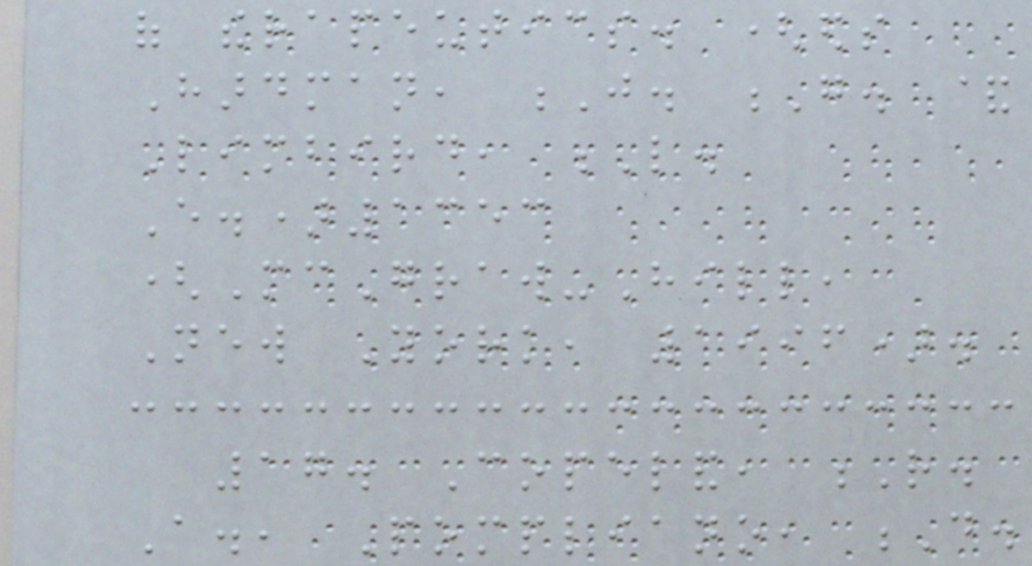of therapeutics. (eds
Hardman, J. G. &
Limbird, L.
E.)1353
(McGraw-Hill,
New York, 1996).
17. Copeland, R.
A., Pompliano, D.
